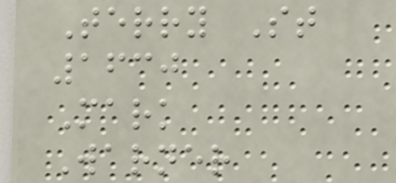Terry St
1630
Mark
Warner
